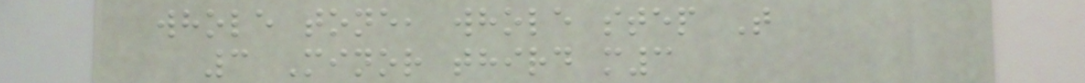whole tone, whole step T
3 Minor third m3
